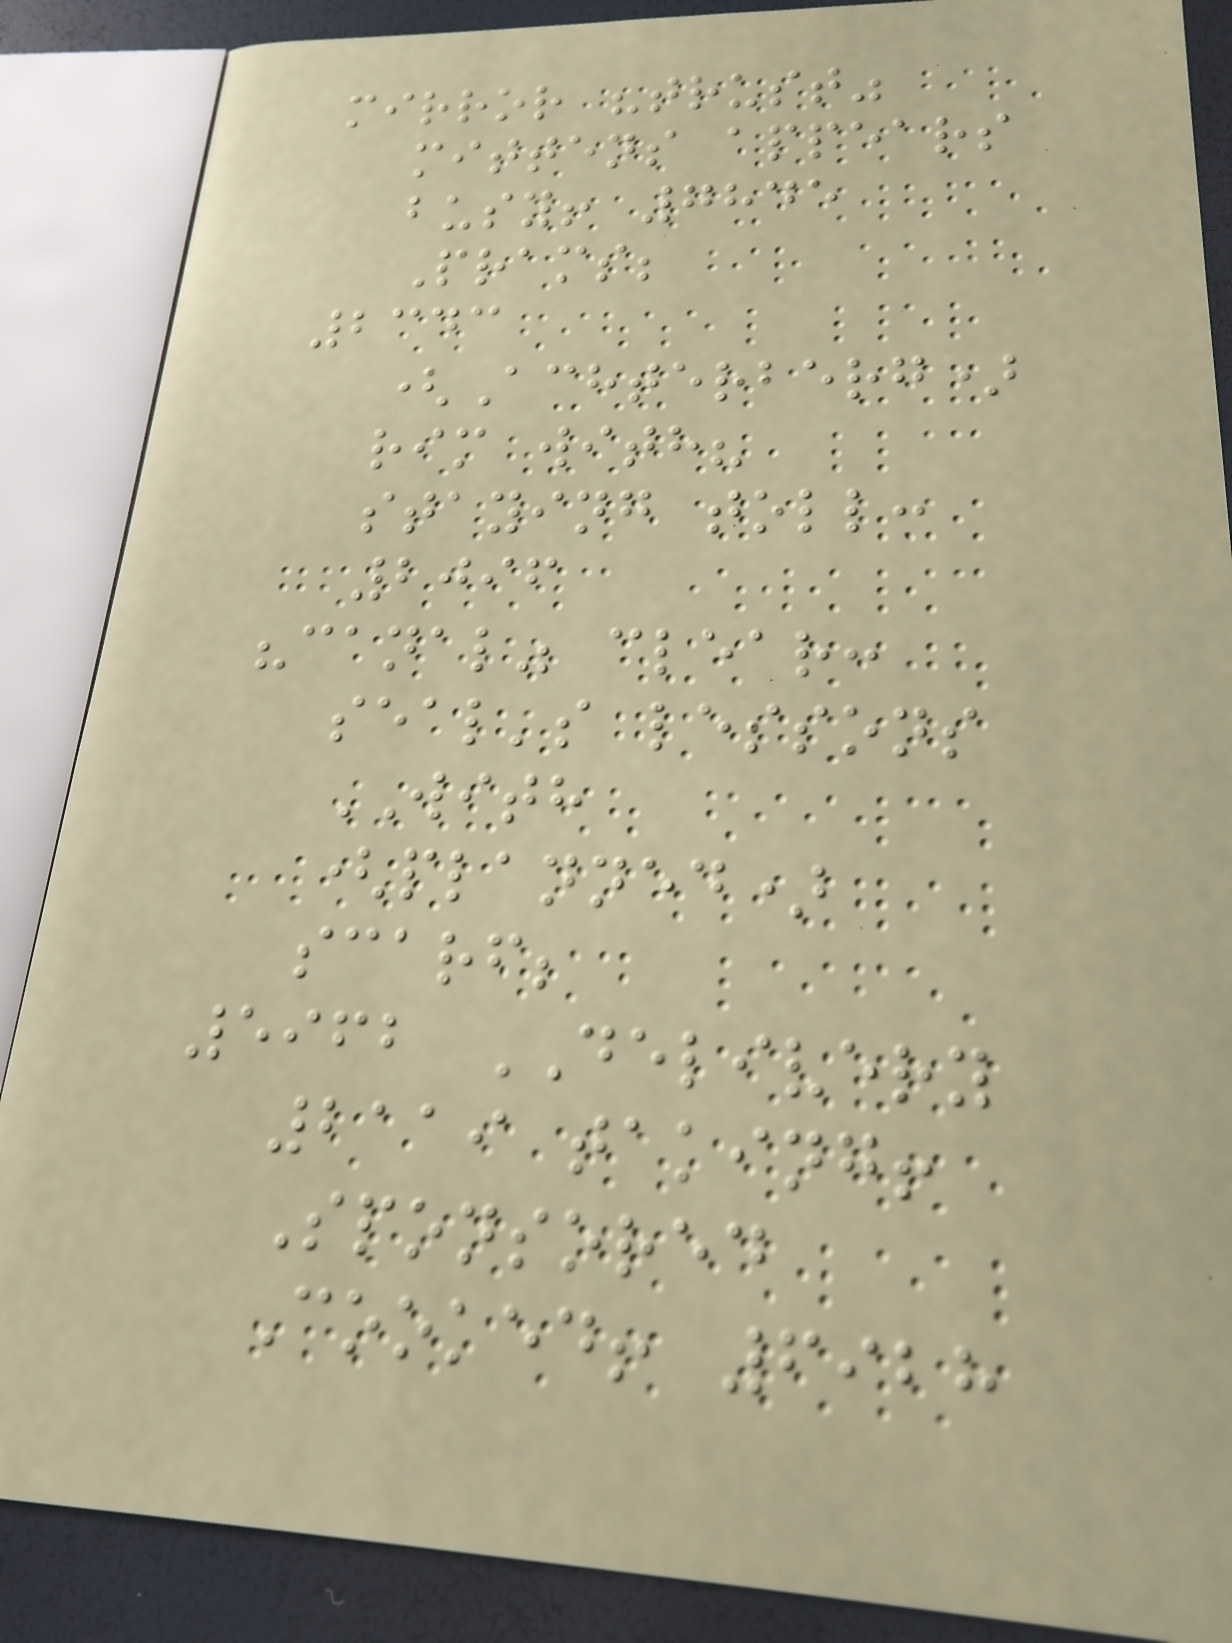mirror "trust"
mittens appears
busy! 7845
Prams;
2343
(Achterberg)
rim with?
staying toll:
2096
"canal" clear:
seal's lessons
WITH
(planned)
scarf;
5962 DELIVERY
2119 taking!
Sponsored
Cooked! 6928
